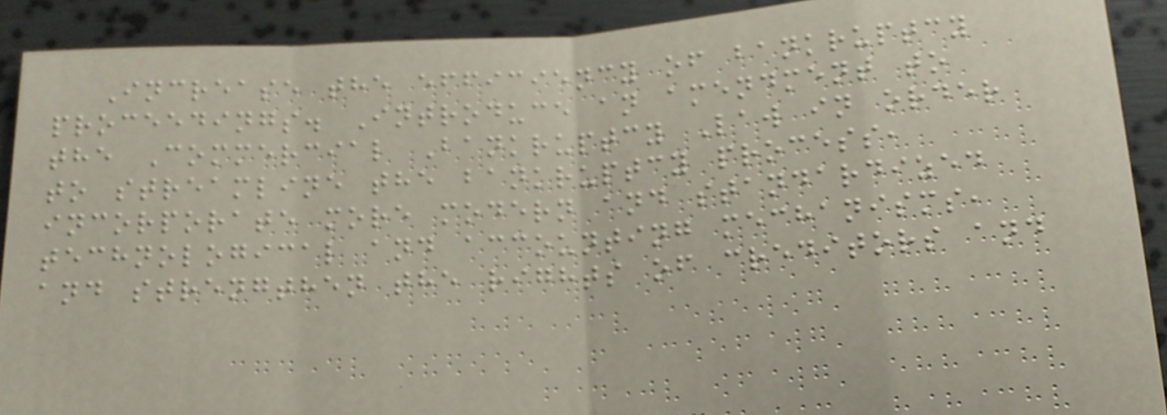Increase the efficiency of bankruptcy
proceedings. Introduce an amendment to
the Commercial Bankruptcy Law in order
to streamline the bankruptcy process,
incorporate more modern and standardized
technological and accounting mechanisms,
and strengthen the rights of creditors and
